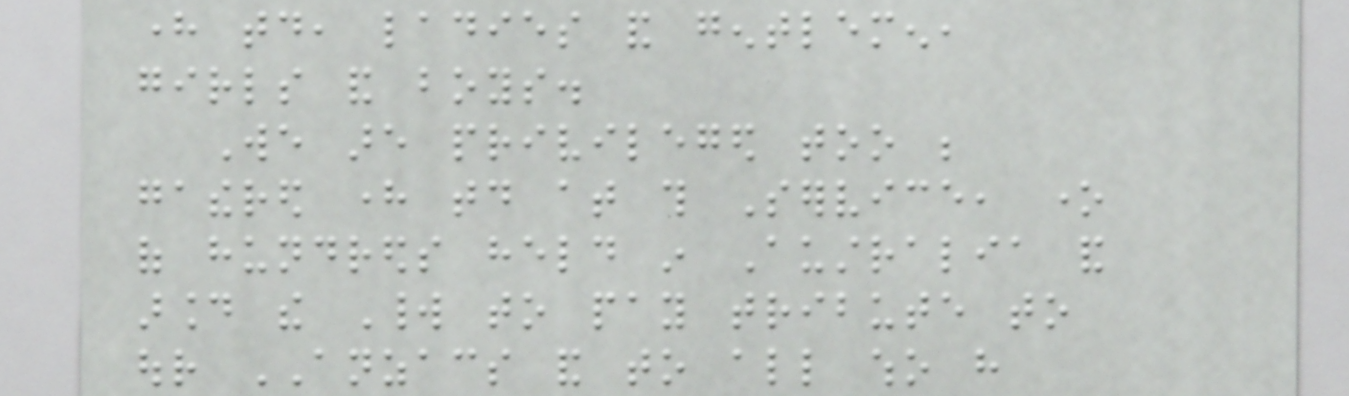here today, ladies and gentlemen,
girls and boys.
We are privileged too be
gathered here today at this Service, one
of hundreds held in Australia and
around the World to pay tribute to
our ANZACS and to all who have
